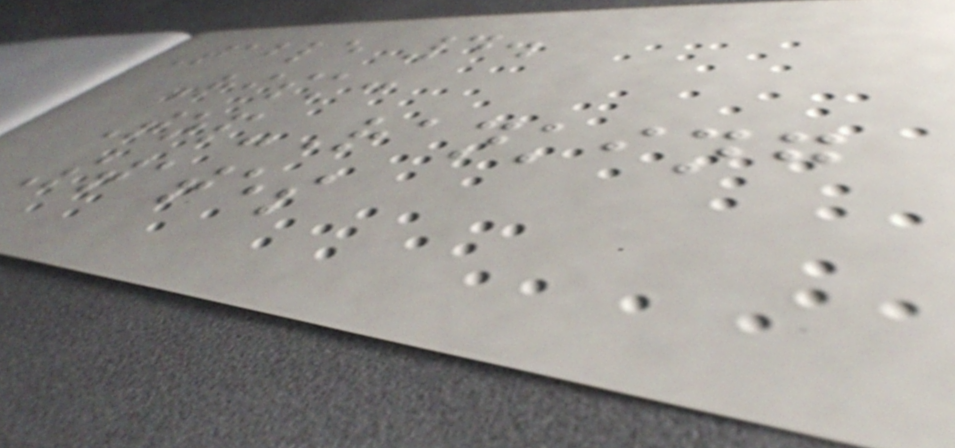Table 4.
Risk:
Top-Ranking
States
